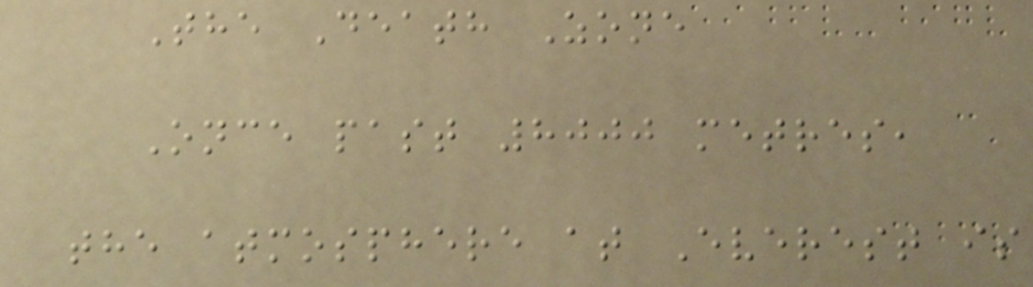The Death Zone
Once past 8000 metres,
the atmosphere at Everest is
